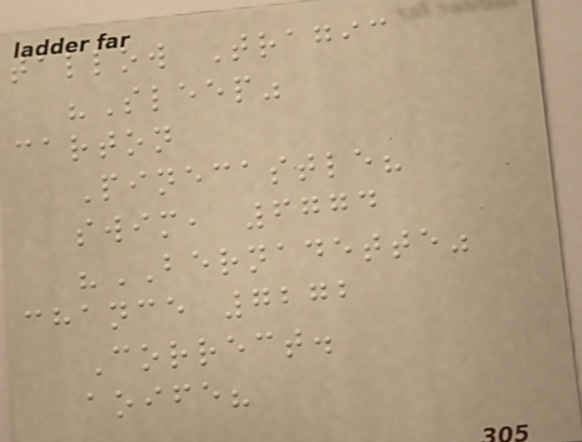tallow Tragic
"Sleep"
carton
Pinecastle?
swim, 6774
"BERNADETTE"
chance 7272
Correct.
aoife?
